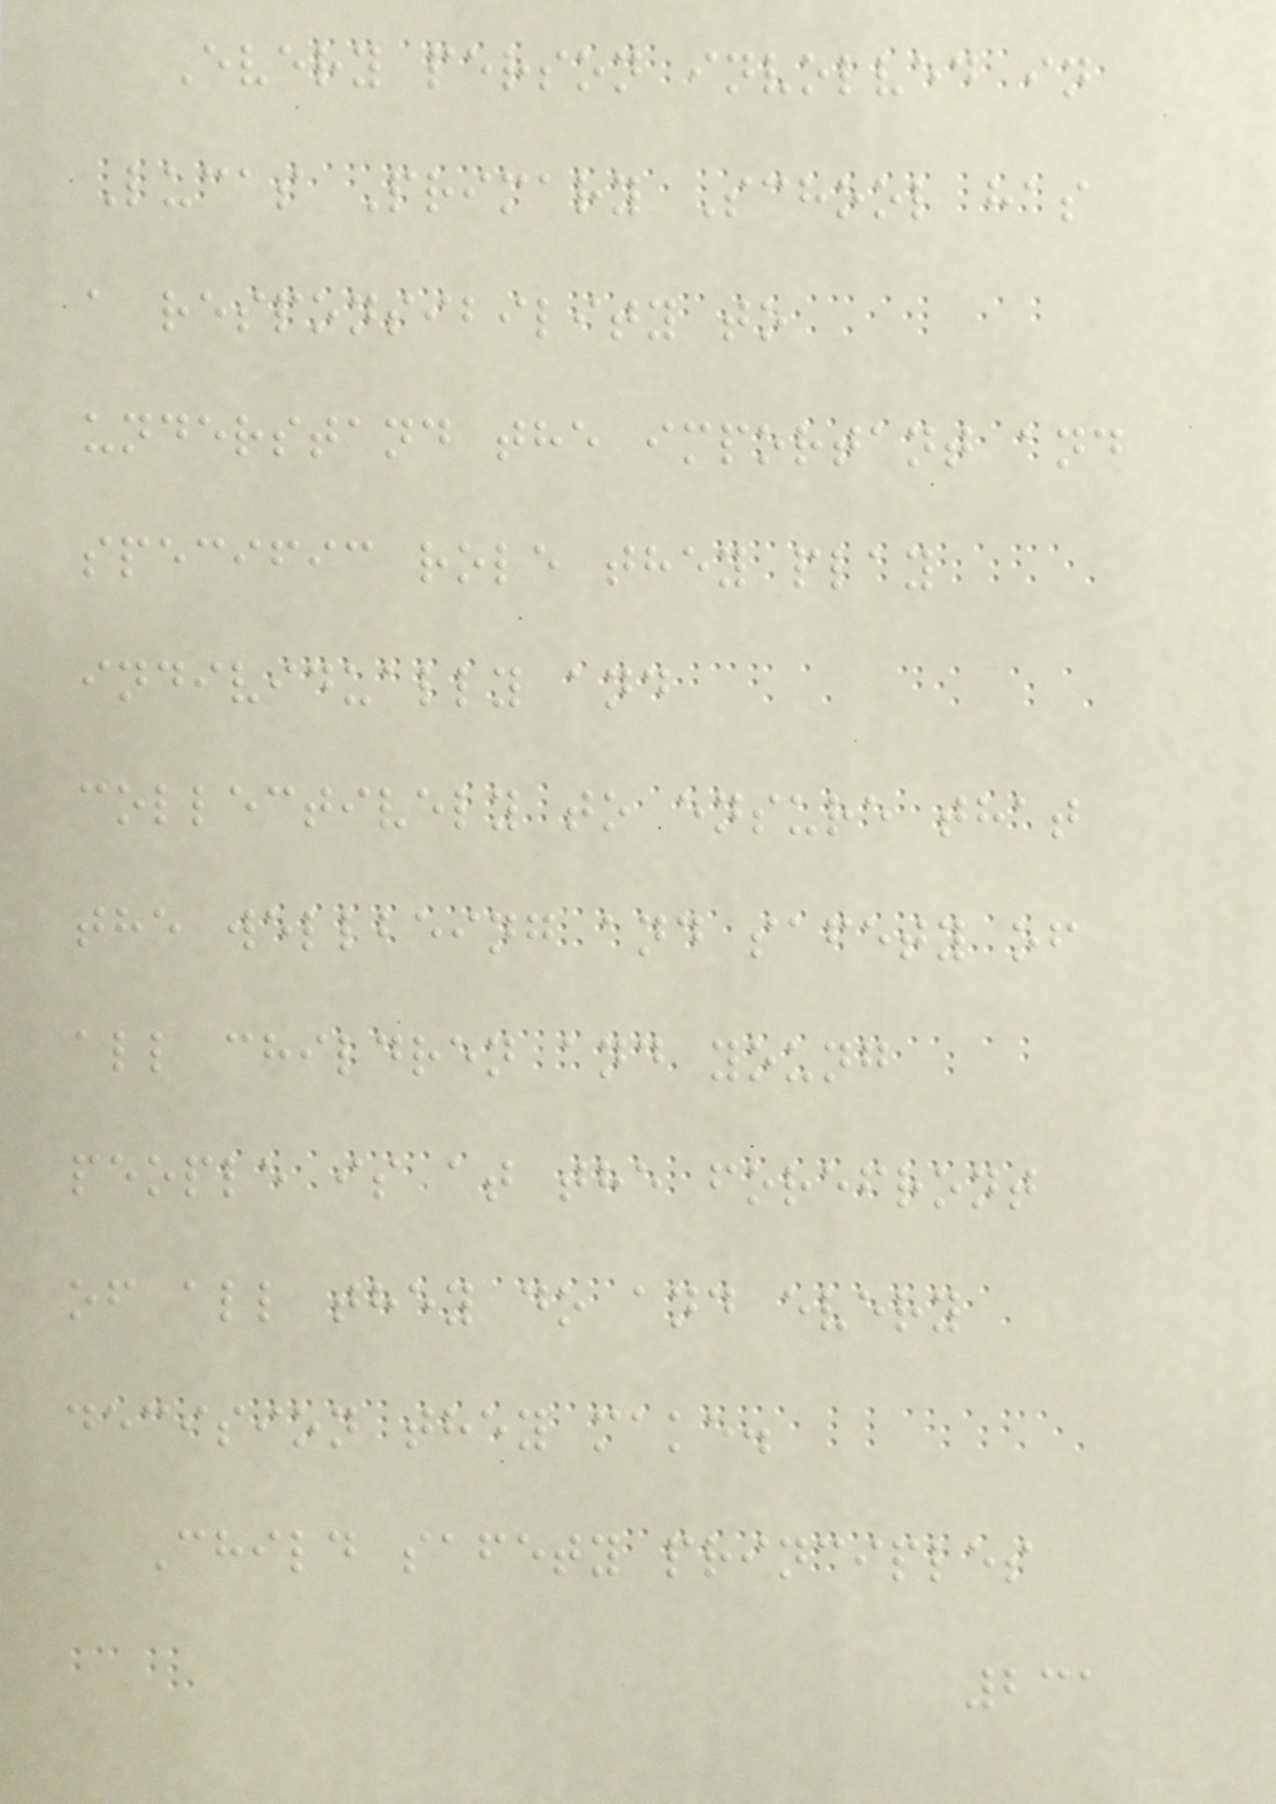Every person involved in
Lucas Primary School has
a responsibility to
understand the important and
specific role they play
individually and
collectively to ensure that
the wellbeing and safety of
all children and young
people is at the forefront
of all they do and every
decision they make.
Child safety principles
231
